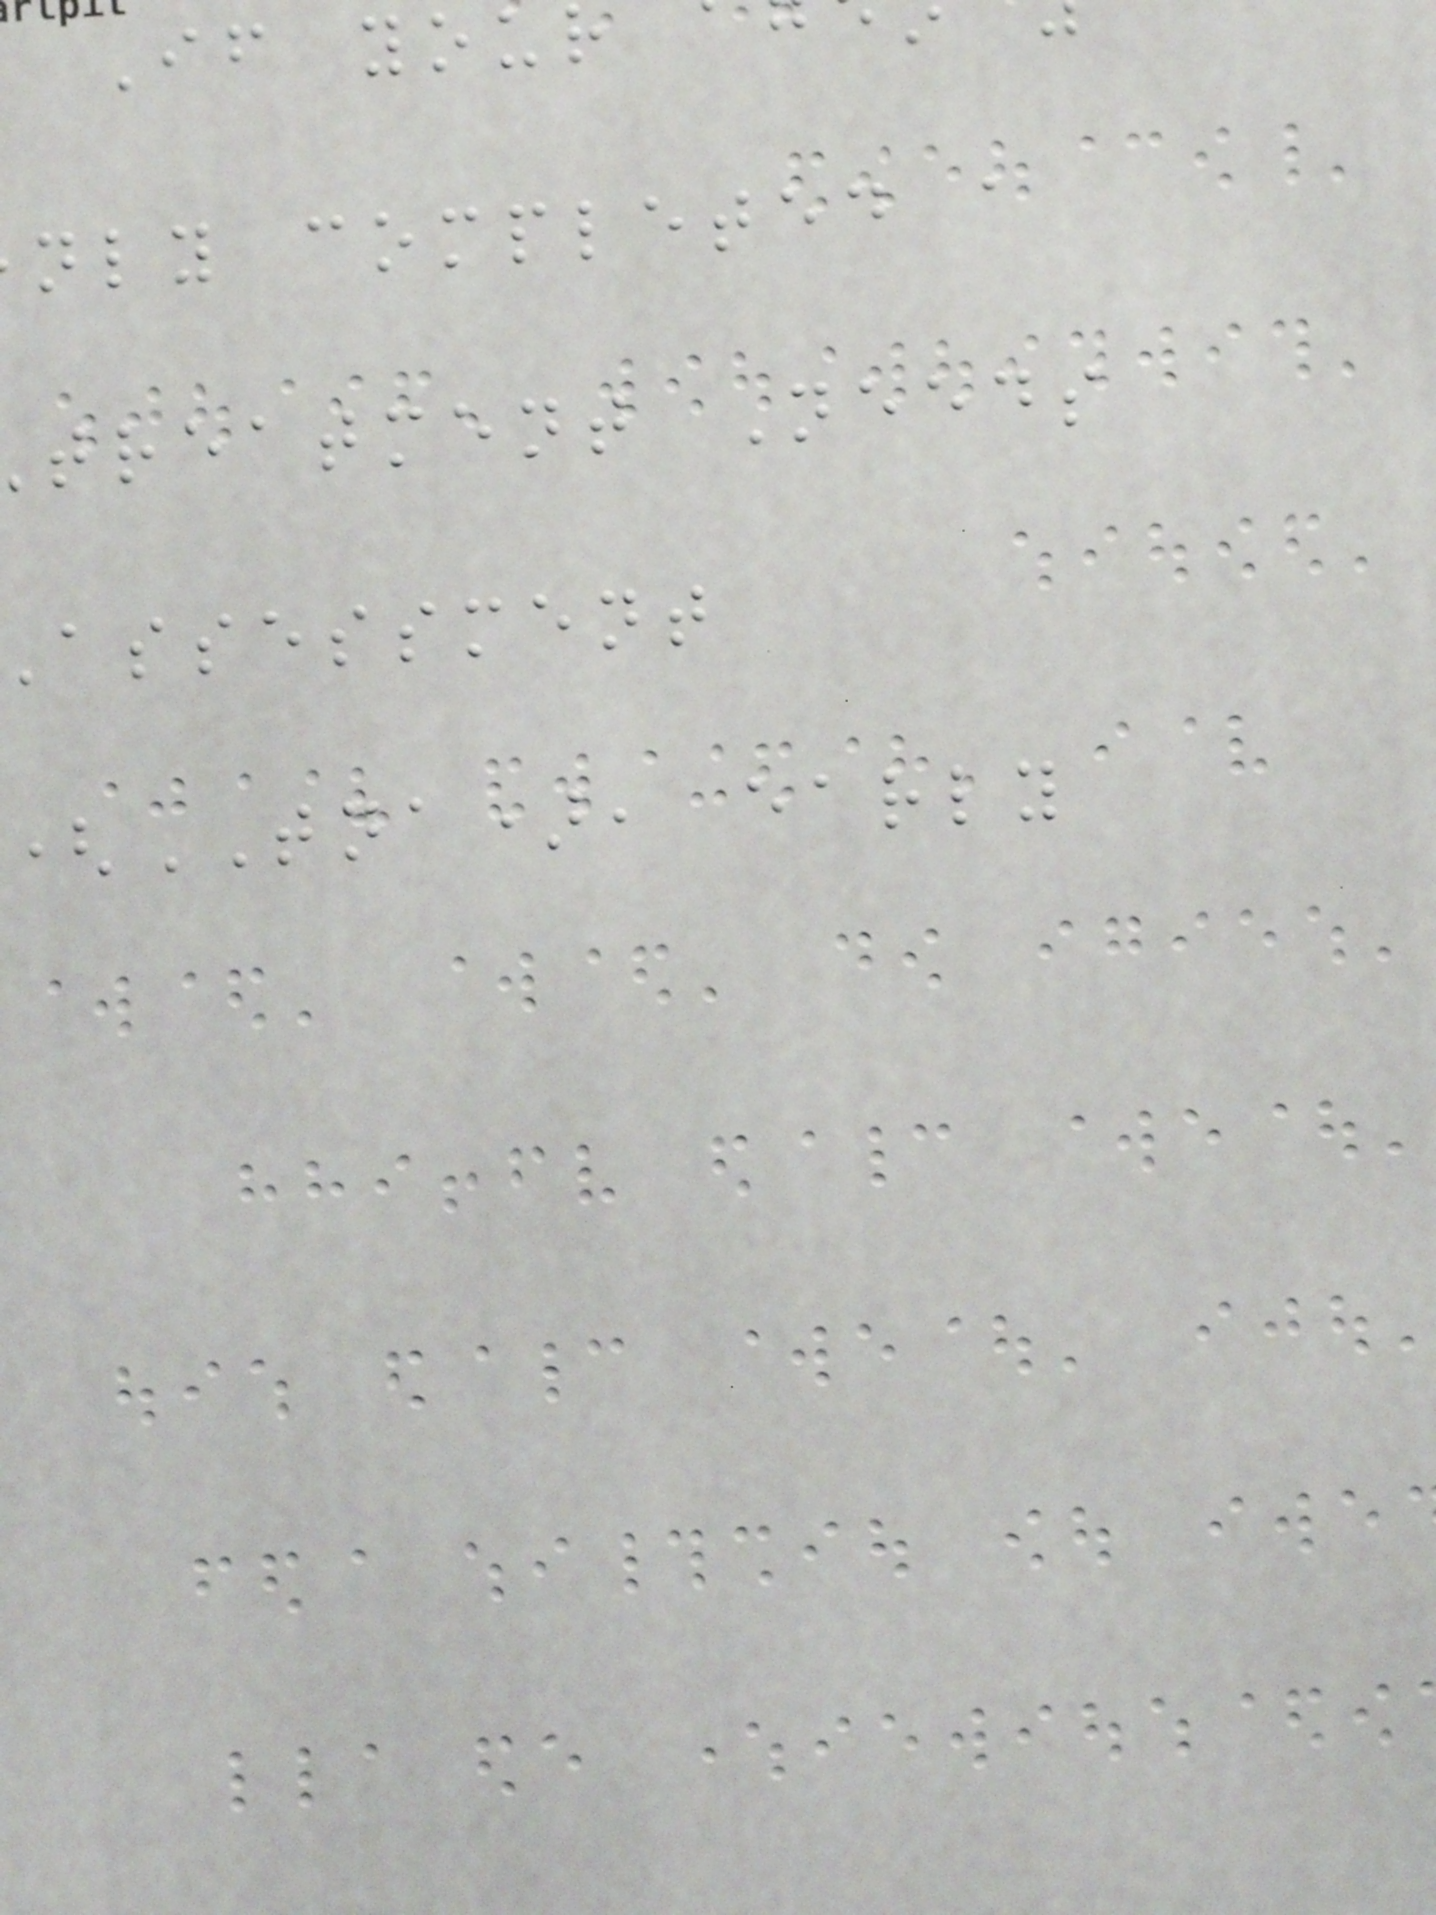If your
nly completed a
treatment Needs
assessment
(TNA), early
